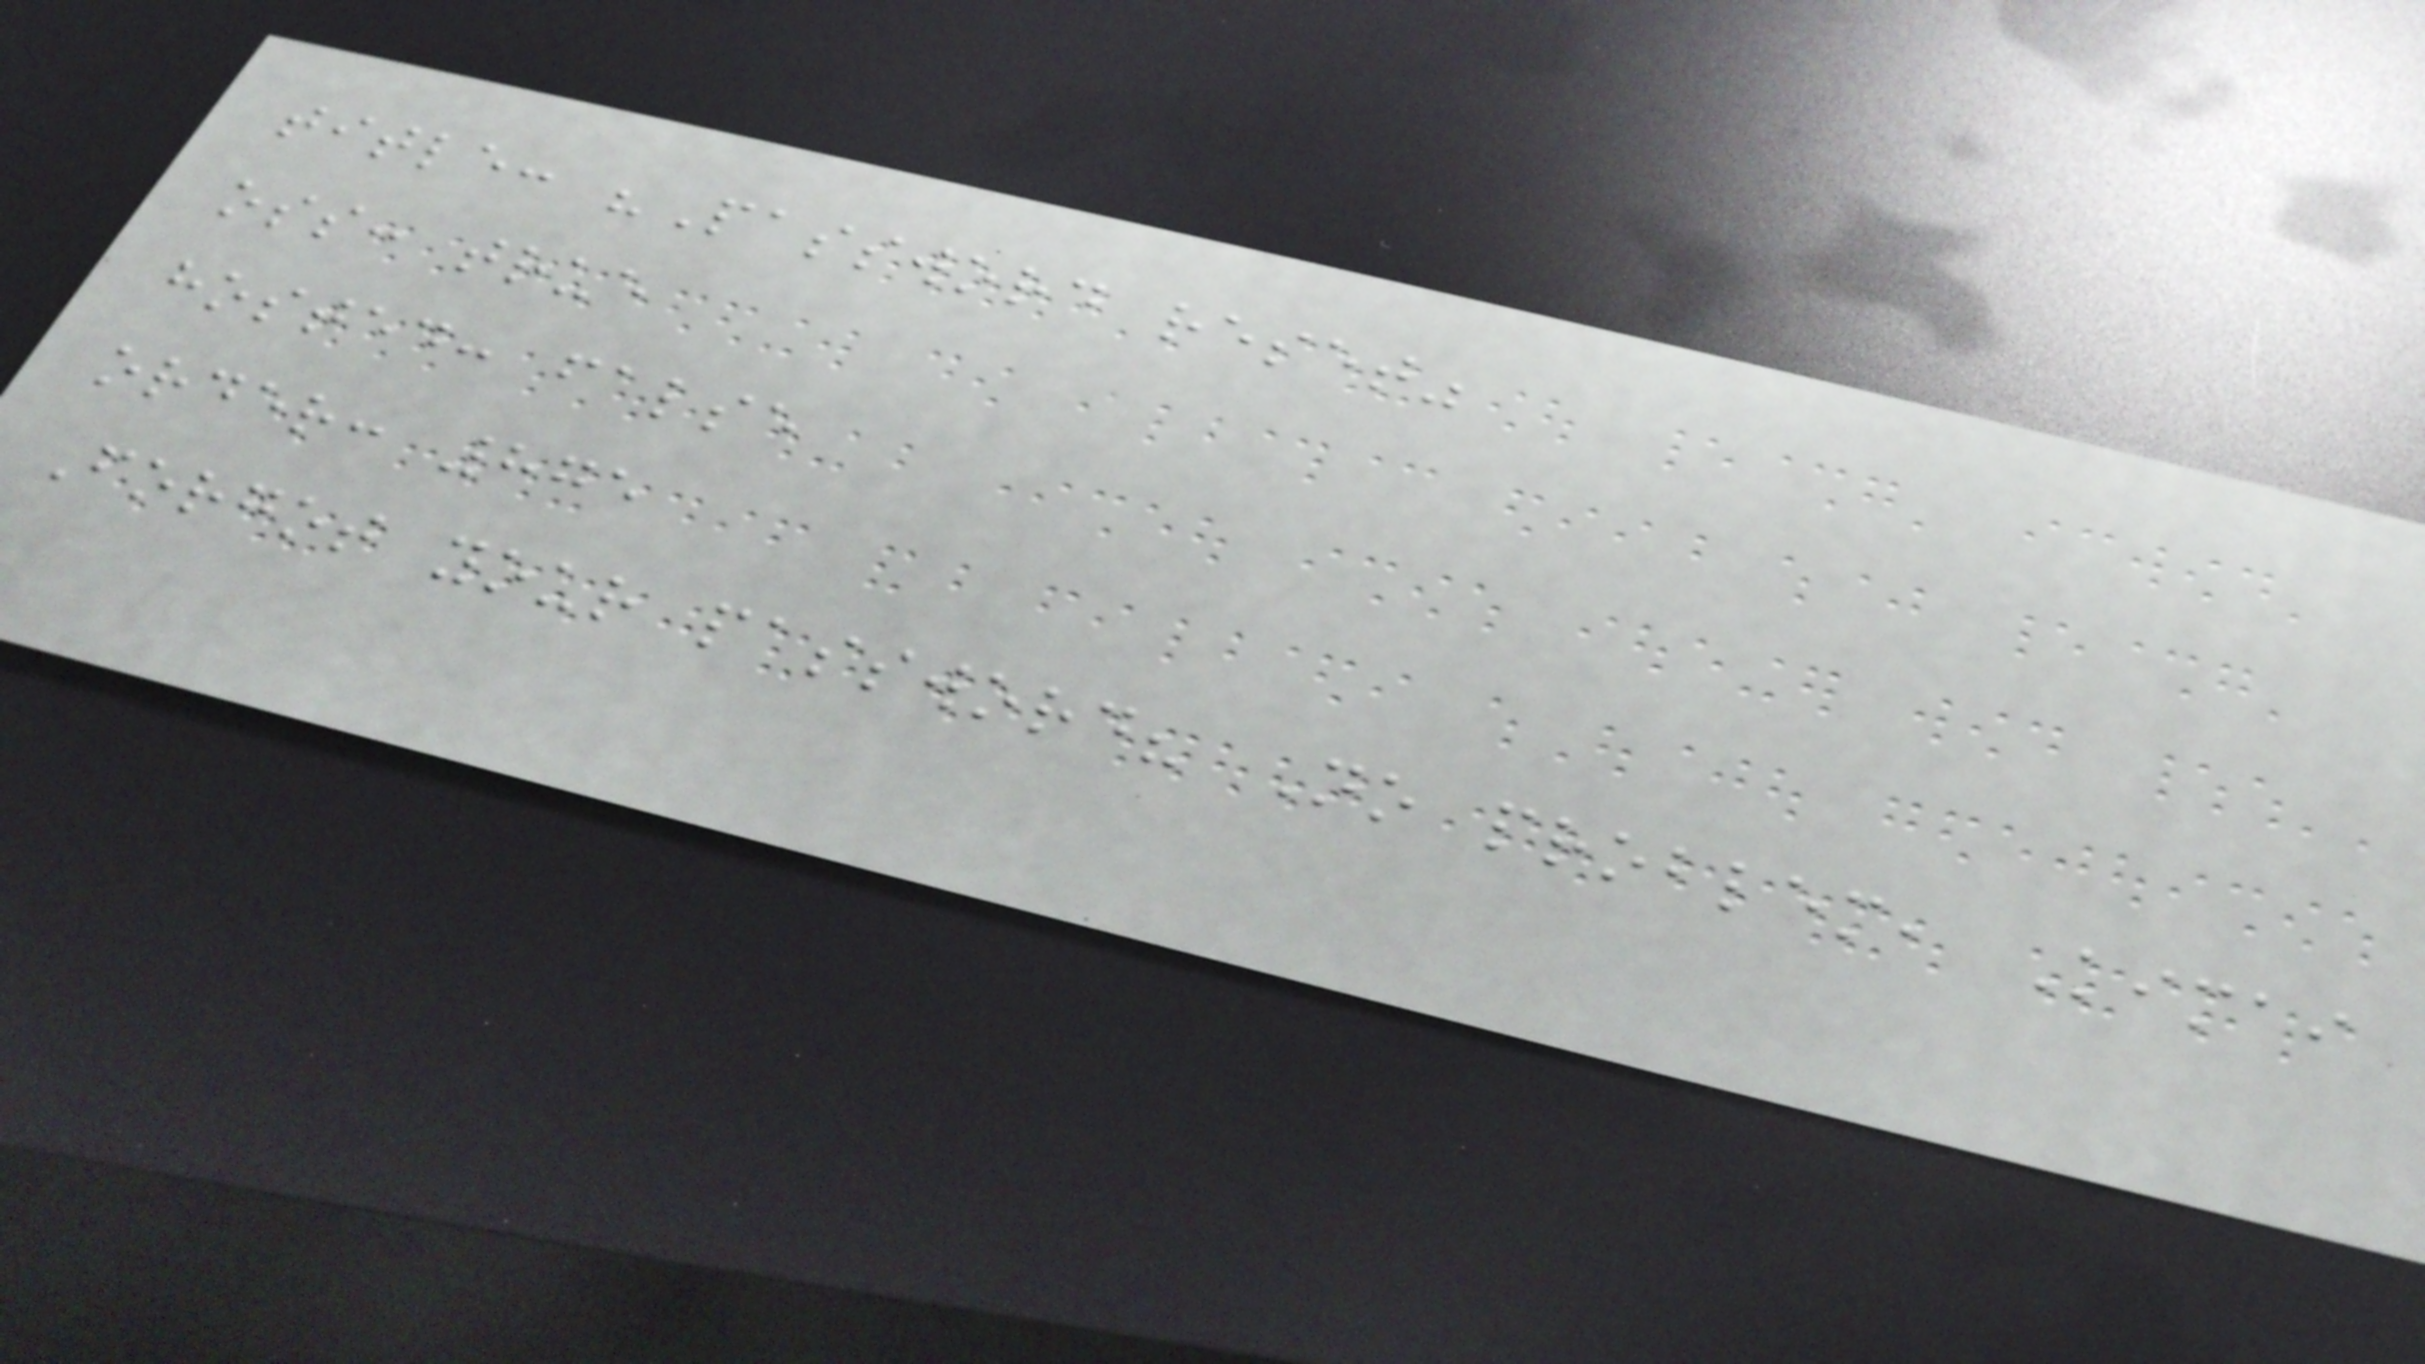title: "Password reset"
oss: true
hosted: false
order: 875
Forgot your password? No problem, Kimai
